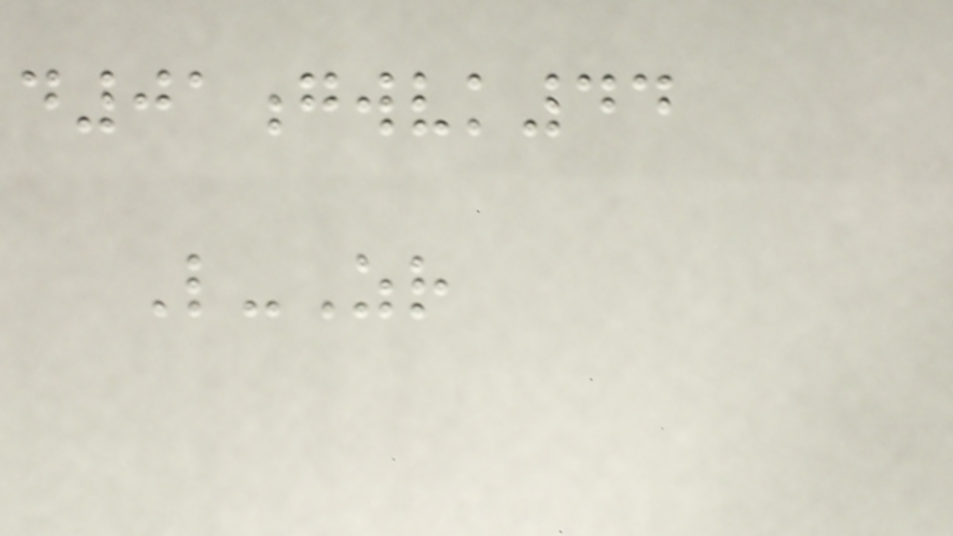d01gwvk44
L-Zr
